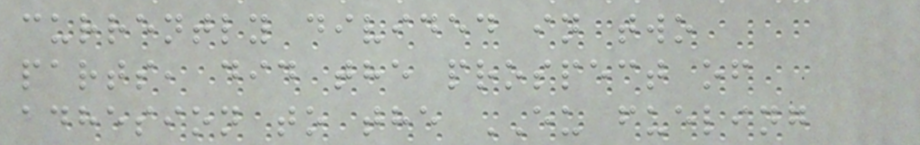currently divided in two
parts, did the prospect of
adhesion to the EU fueling
